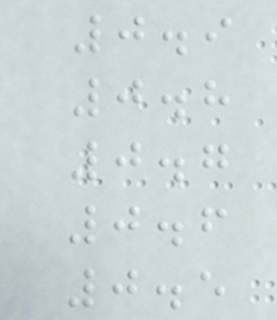0.9
0.8
0.7
0.6
0.5
